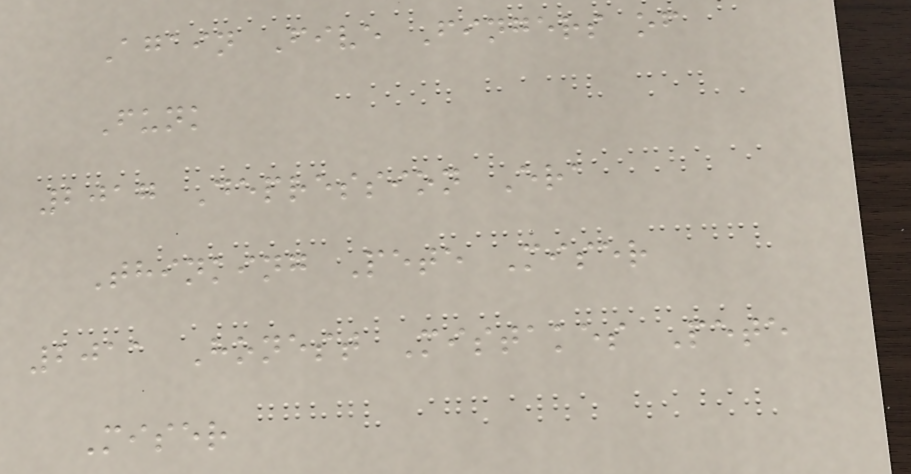Again Five Fingers of
Funk
2017 Depression Era
Thinking Pete Miser
2011 Honest Mistakes Pete
Miser
